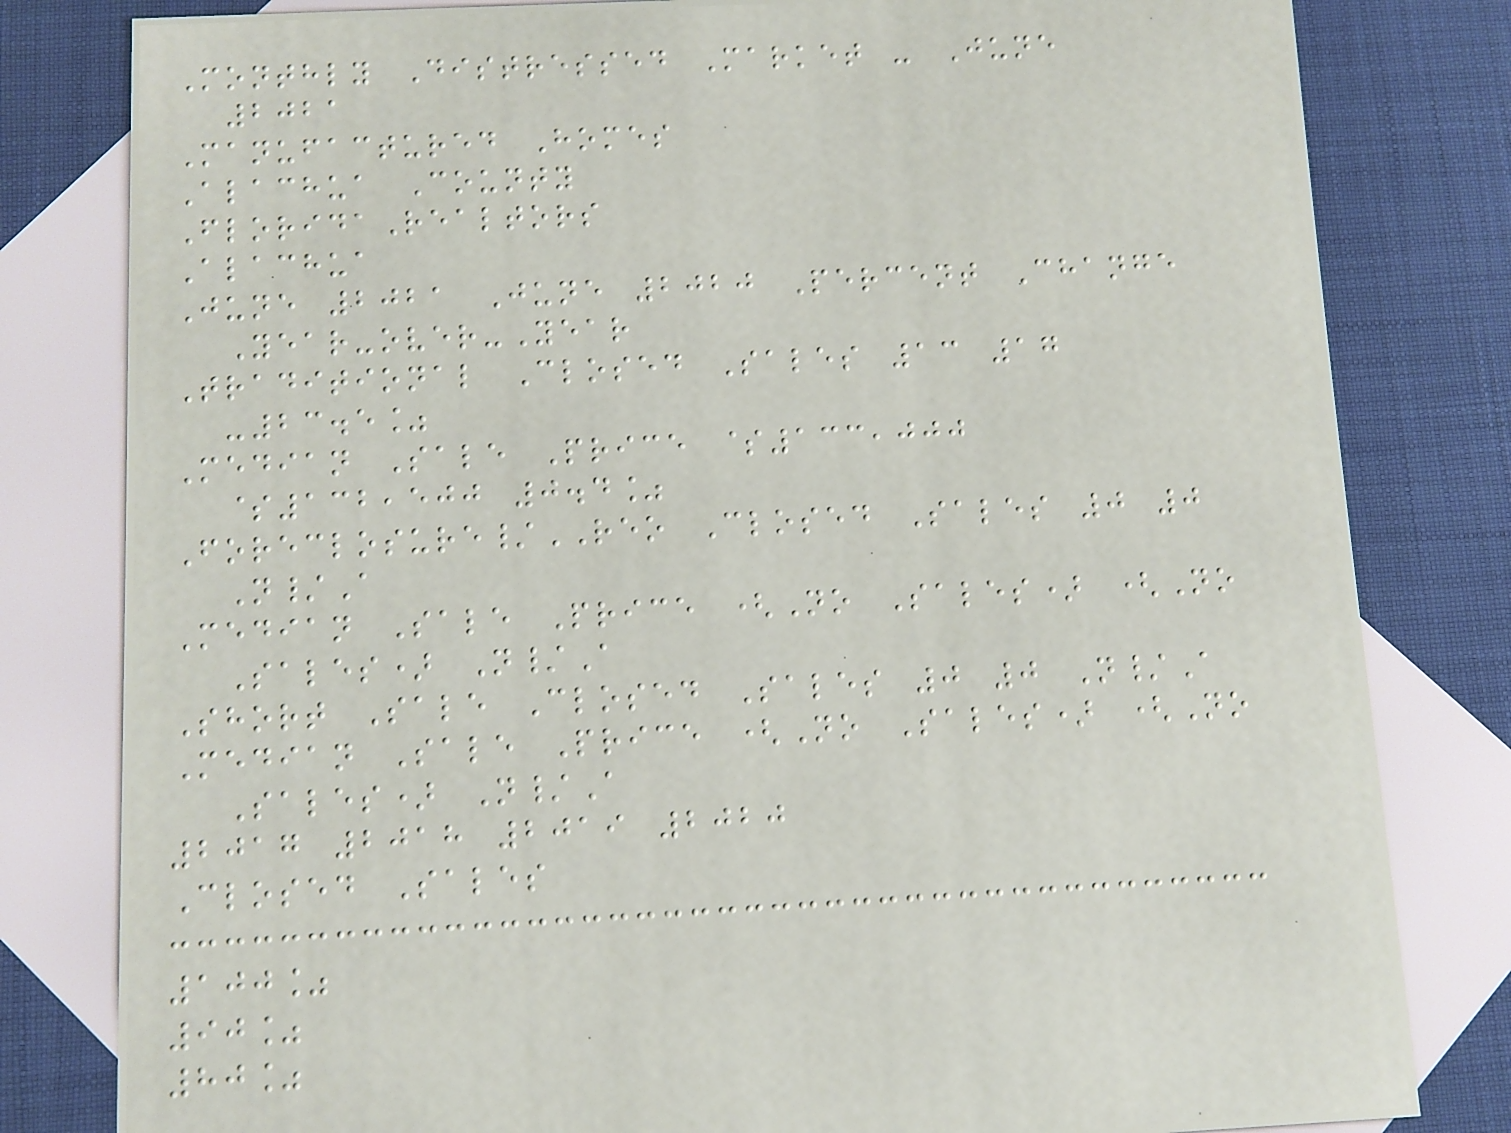Monthly Distressed Market - June
2021
Manufactured Homes
Alachua County
FloridaRealtors
Alachua
June 2021 June 2020 Percent Change
Year-over-Year
Traditional Closed Sales 13 17
-23.5%
Median Sale Price $133,000
$132,500 0.4%
Foreclosure/REO Closed Sales 0 0
N/A
Median Sale Price (No Sales) (No
Sales) N/A
Short Sale Closed Sales 0 0 N/A
Median Sale Price (No Sales) (No
Sales) N/A
2017 2018 2019 2020
Closed Sales
100%
90%
80%
